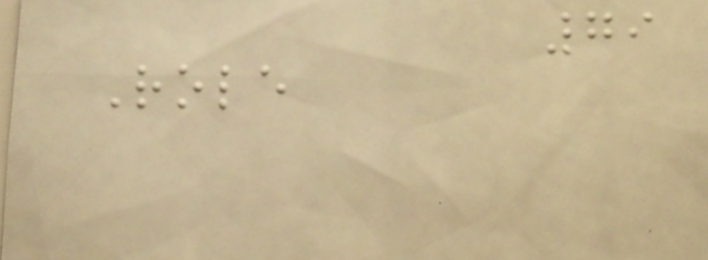79
Role
